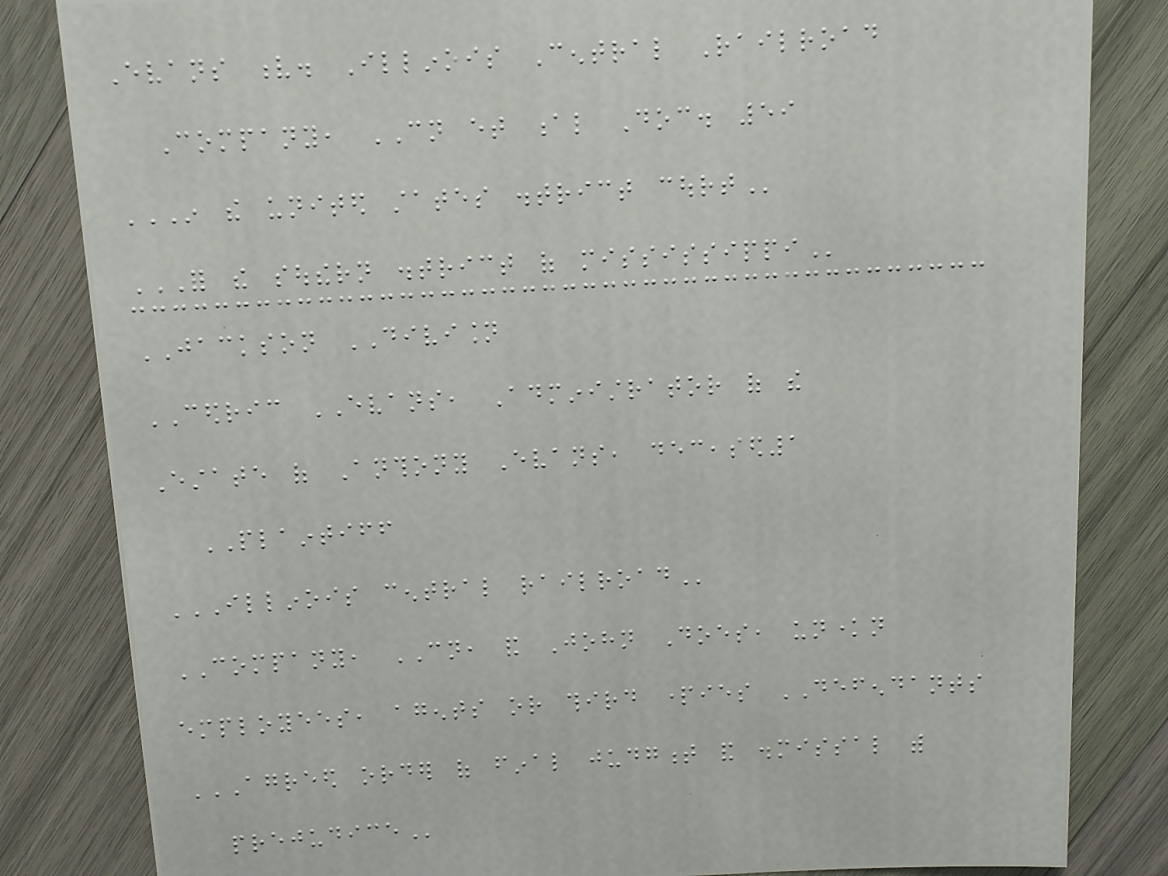Evans v. Illinois Central Railroad
Company, CN et al Doc. 59
IN THE UNITED STATES DISTRICT COURT
FOR THE SOUTHERN DISTRICT OF MISSISSIPPI
JACKSON DIVISION
CEDRIC EVANS, Administrator of the
Estate of Anthony Evans, deceased1
PLAINTIFF
ILLINOIS CENTRAL RAILROAD
COMPANY, CN, and John Does, unknown
employees, agents or third parties DEFENDANTS
AGREED ORDER OF FINAL JUDGMENT AND DISMISSAL WITH
PREJUDICE
